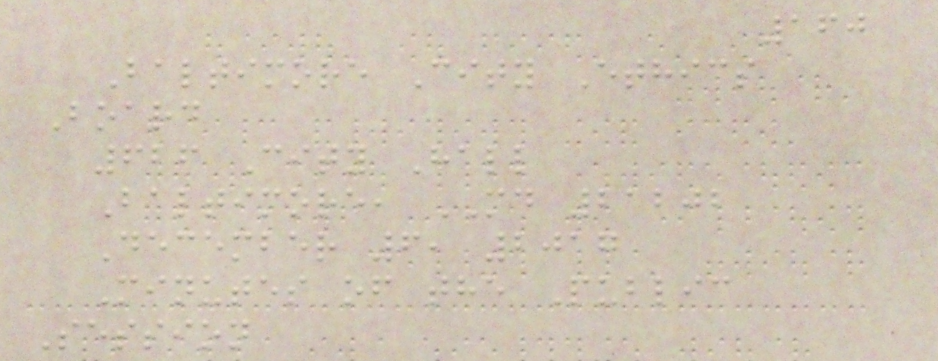160
Baltimore City Ethics
Board
626 City Hall
Baltimore, MD 21202
December 6, 2017
Minutes of the Public
Session
